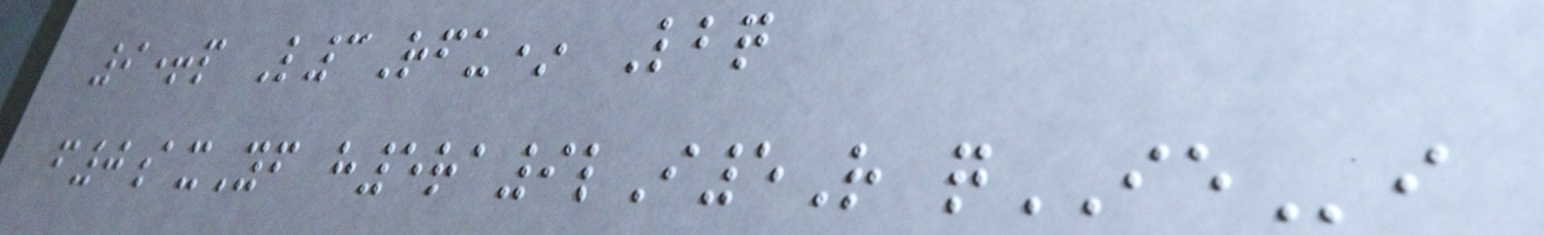9+p L3Rfu* Lbq
f0axYf h5ra9lI5R qIEi
